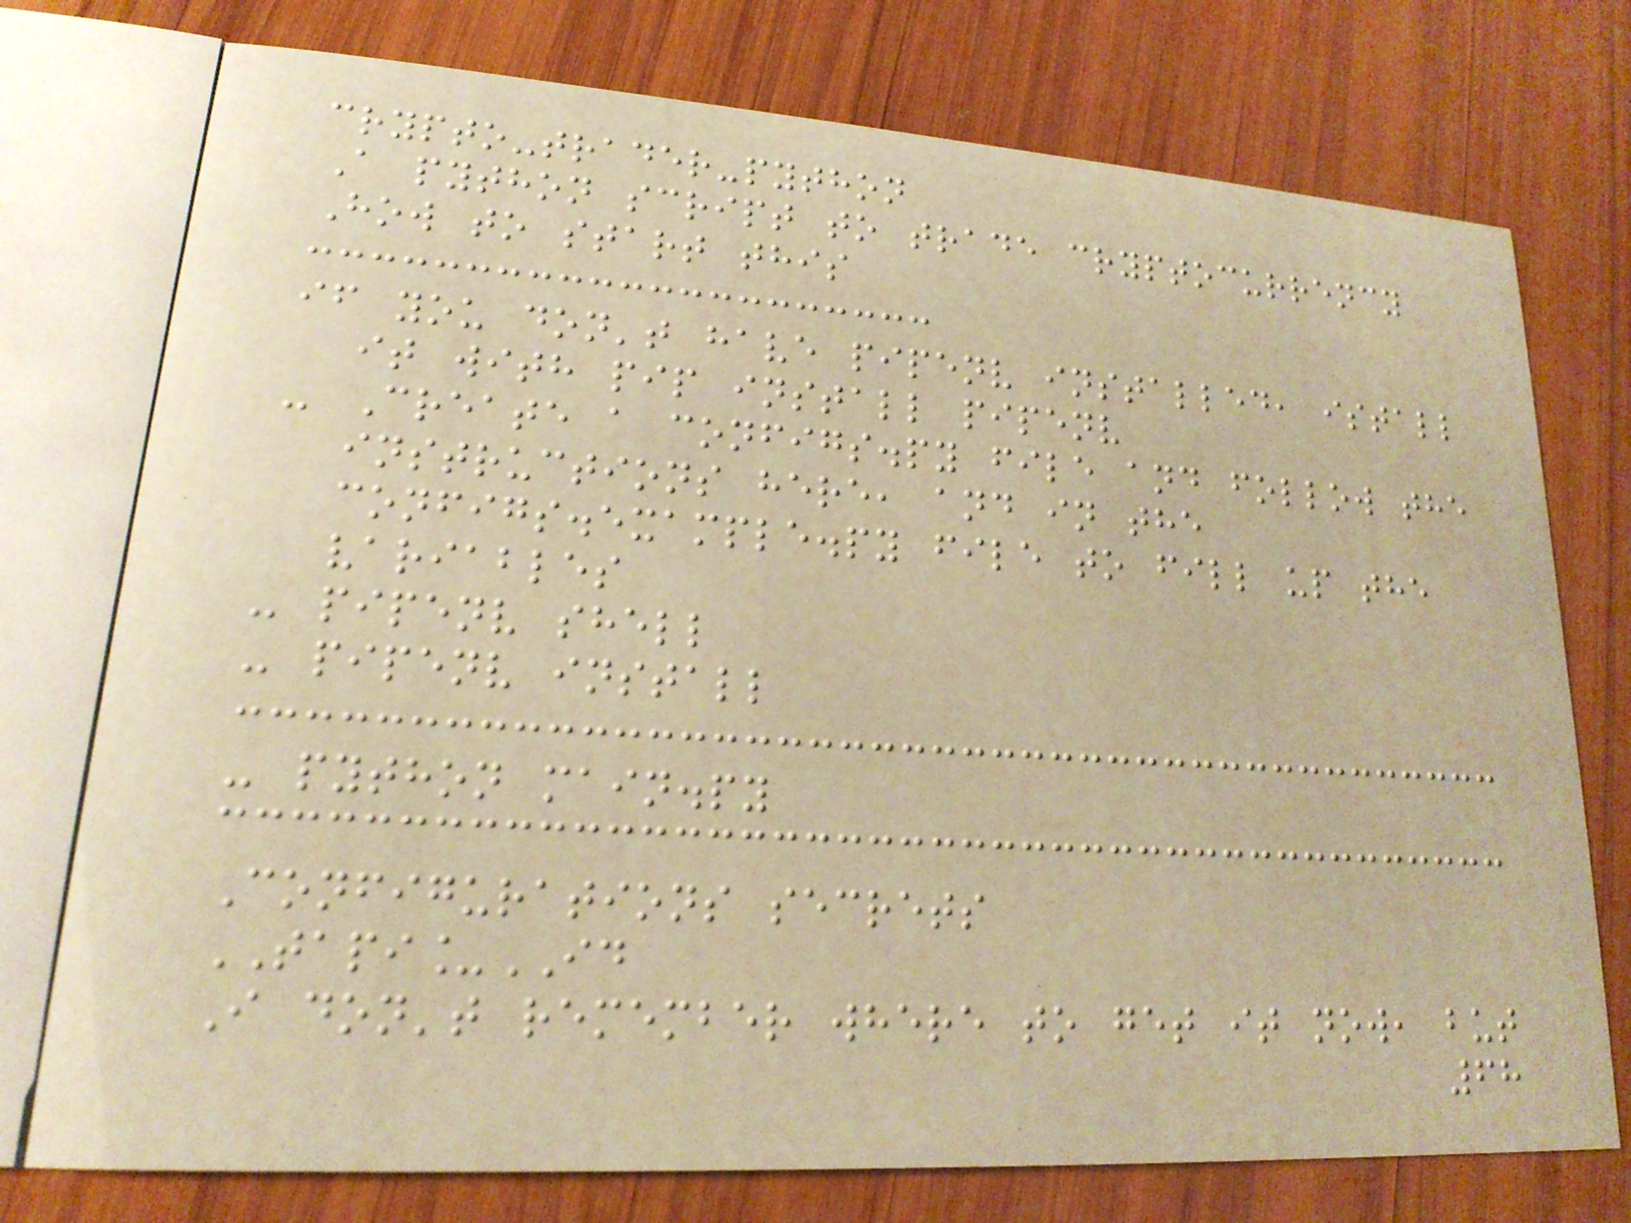crypto-trader-python
A python script to trade cryptocurrency
How to start this
if you don't have pipenv installed, istall
it with pip install pipenv
- Create a configs.py file and follow the
instructions here, and in the
configs.example.py file to fill up the
variables
- pipenv shell
- pipenv install
- python main.py
Configurations secrets
TAPI_ID
I don't remember where to get it now, but
68
